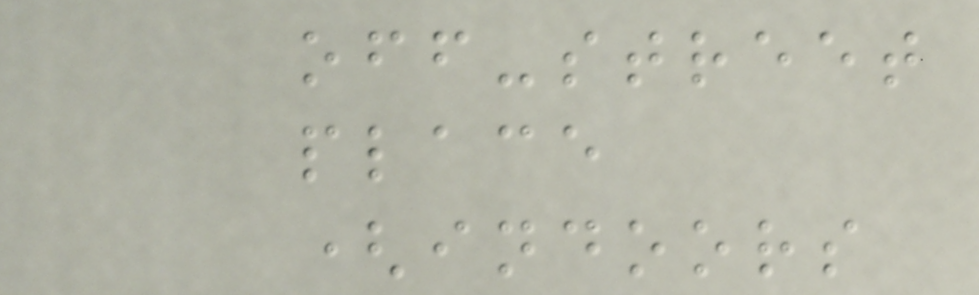off-street
place
(indoors
